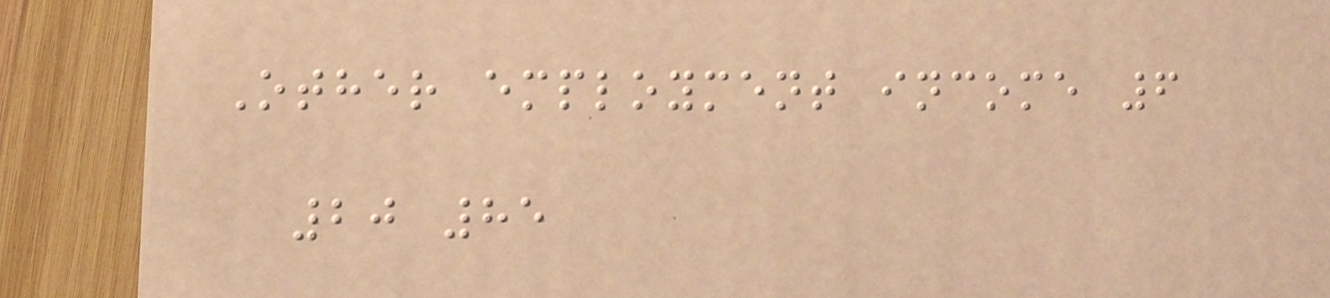Other employment income 6
20 85
